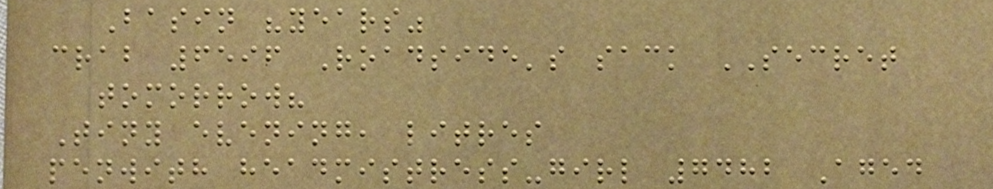Basin "years"
crab 6596 Roadside's sack SECRET
tomorrow?
Tiny evening, litres
penwith headmistress-girl 7482 Aged
